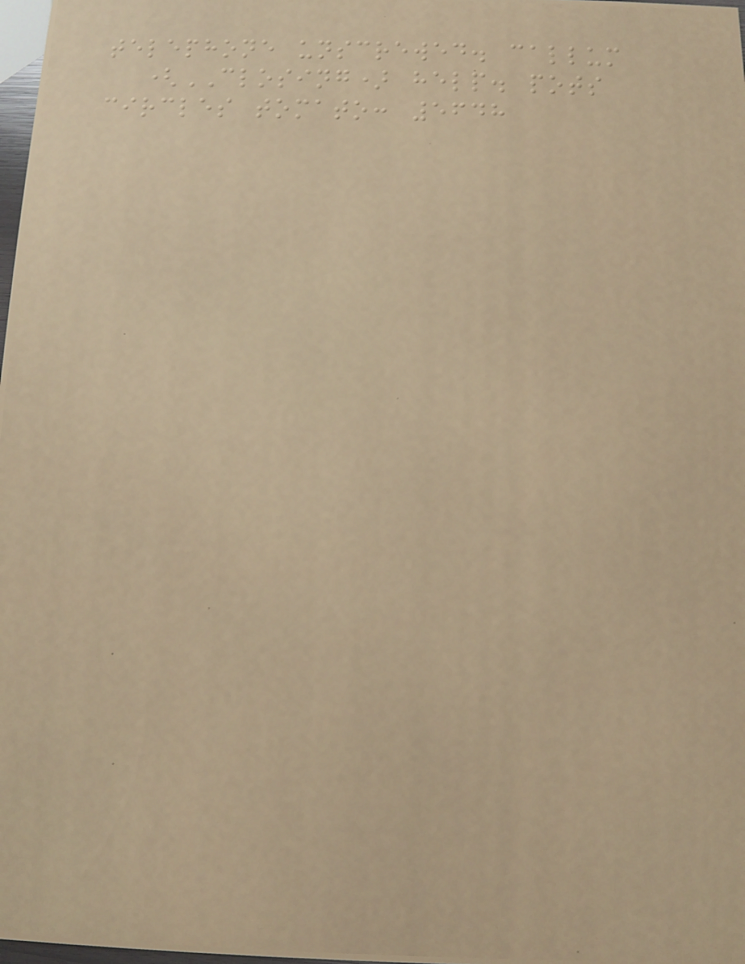telephone unscrewed. callum
(CLOSING) help. pots
circles tomato: 5648
